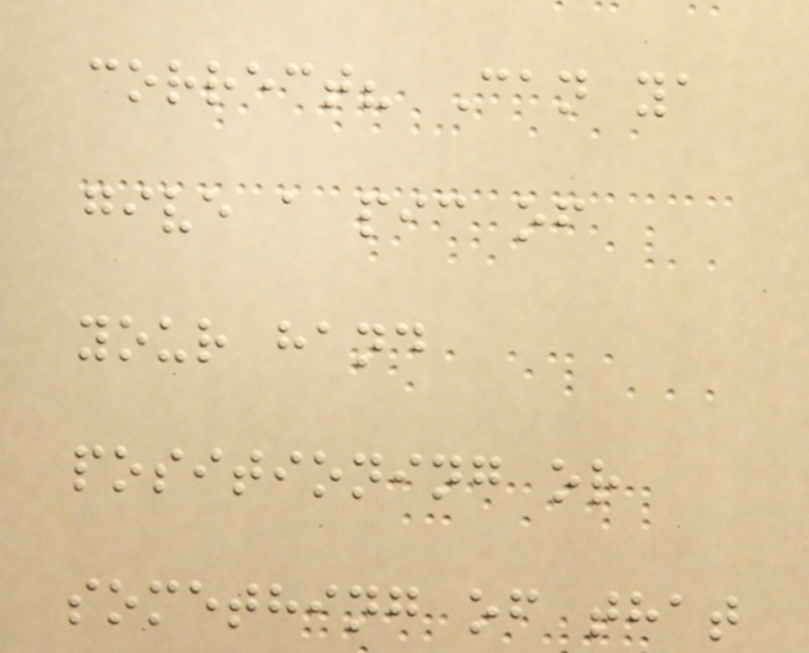correct? Can ya
give a pic of
your hand
positioning or
something of that
